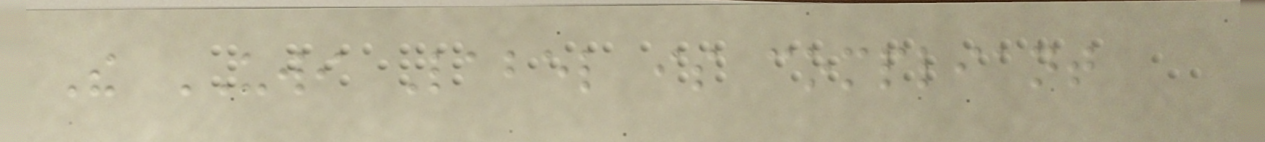The UWI Label is compliant
